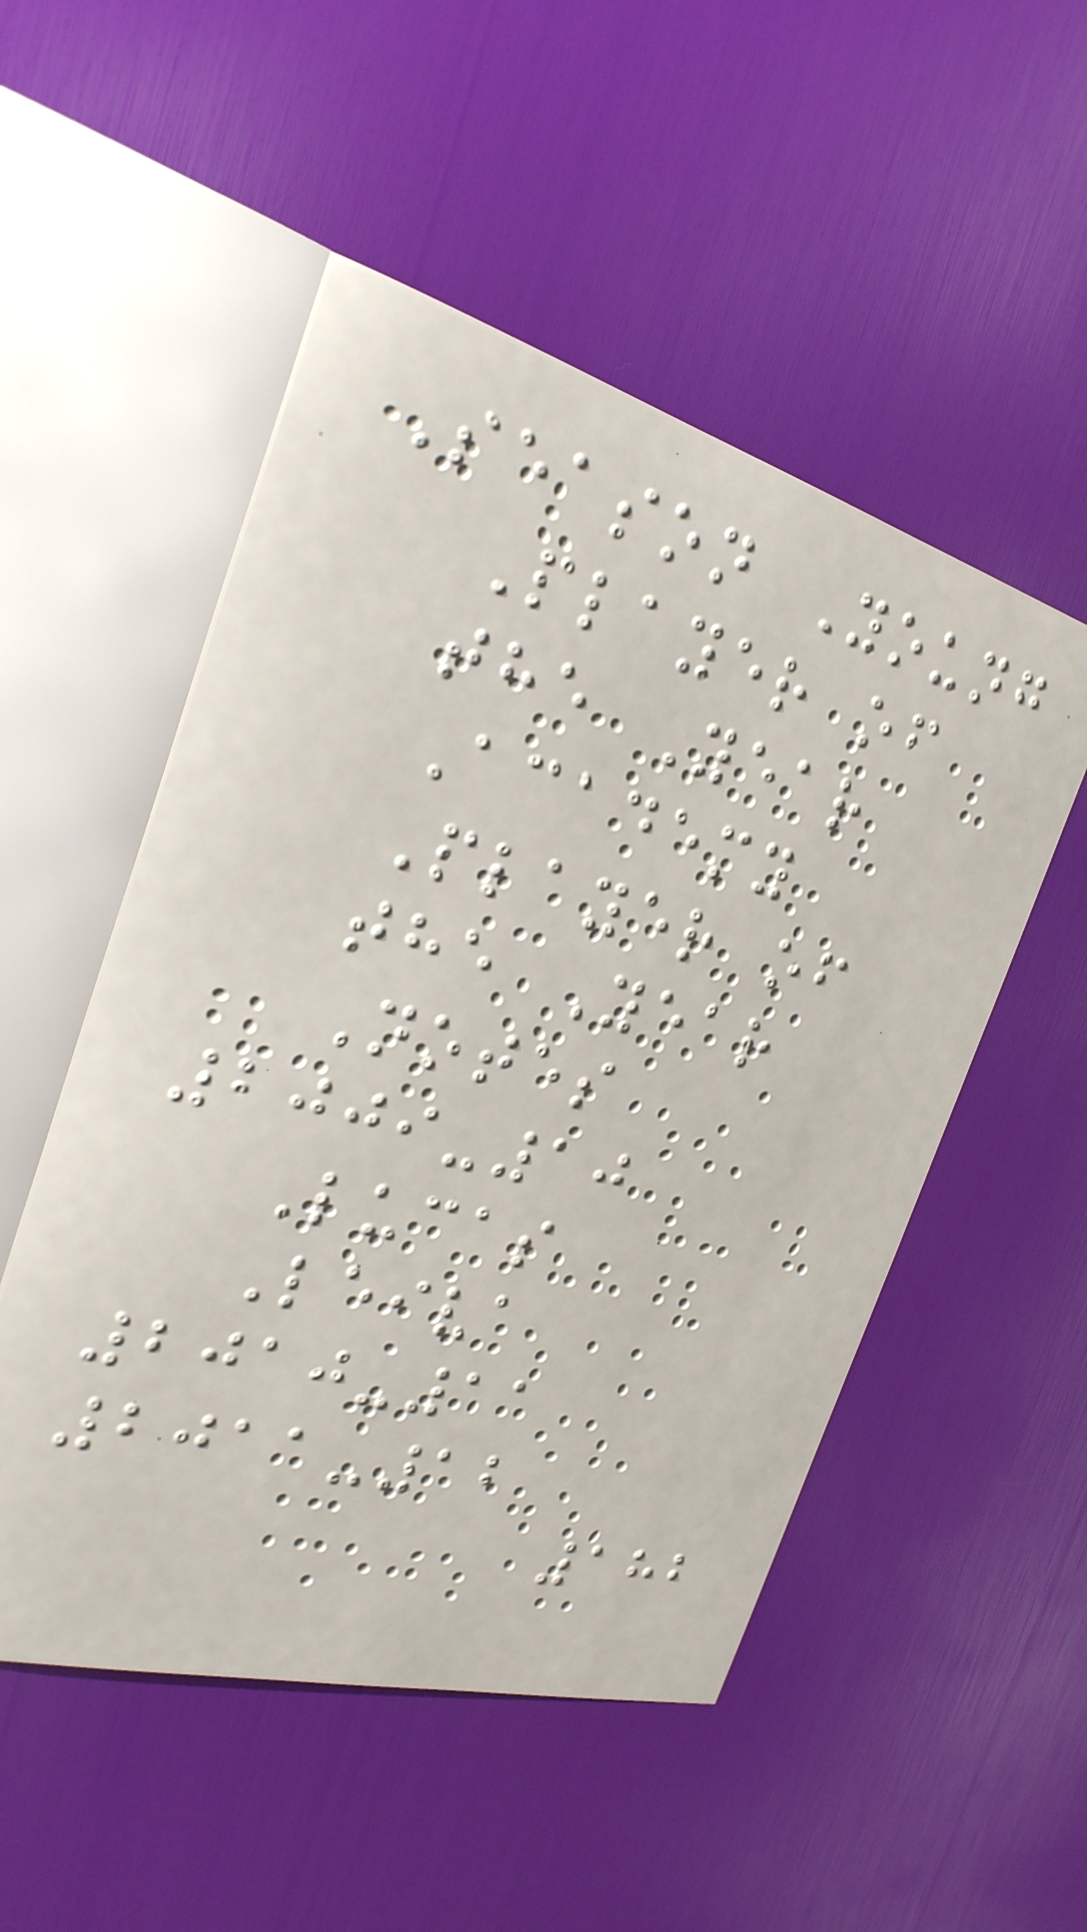Season Young
Player of
the Year
Academy
Player of
the Year
Notes
2009-10
Lucas
Leiva
2010-11
2011-12
182
